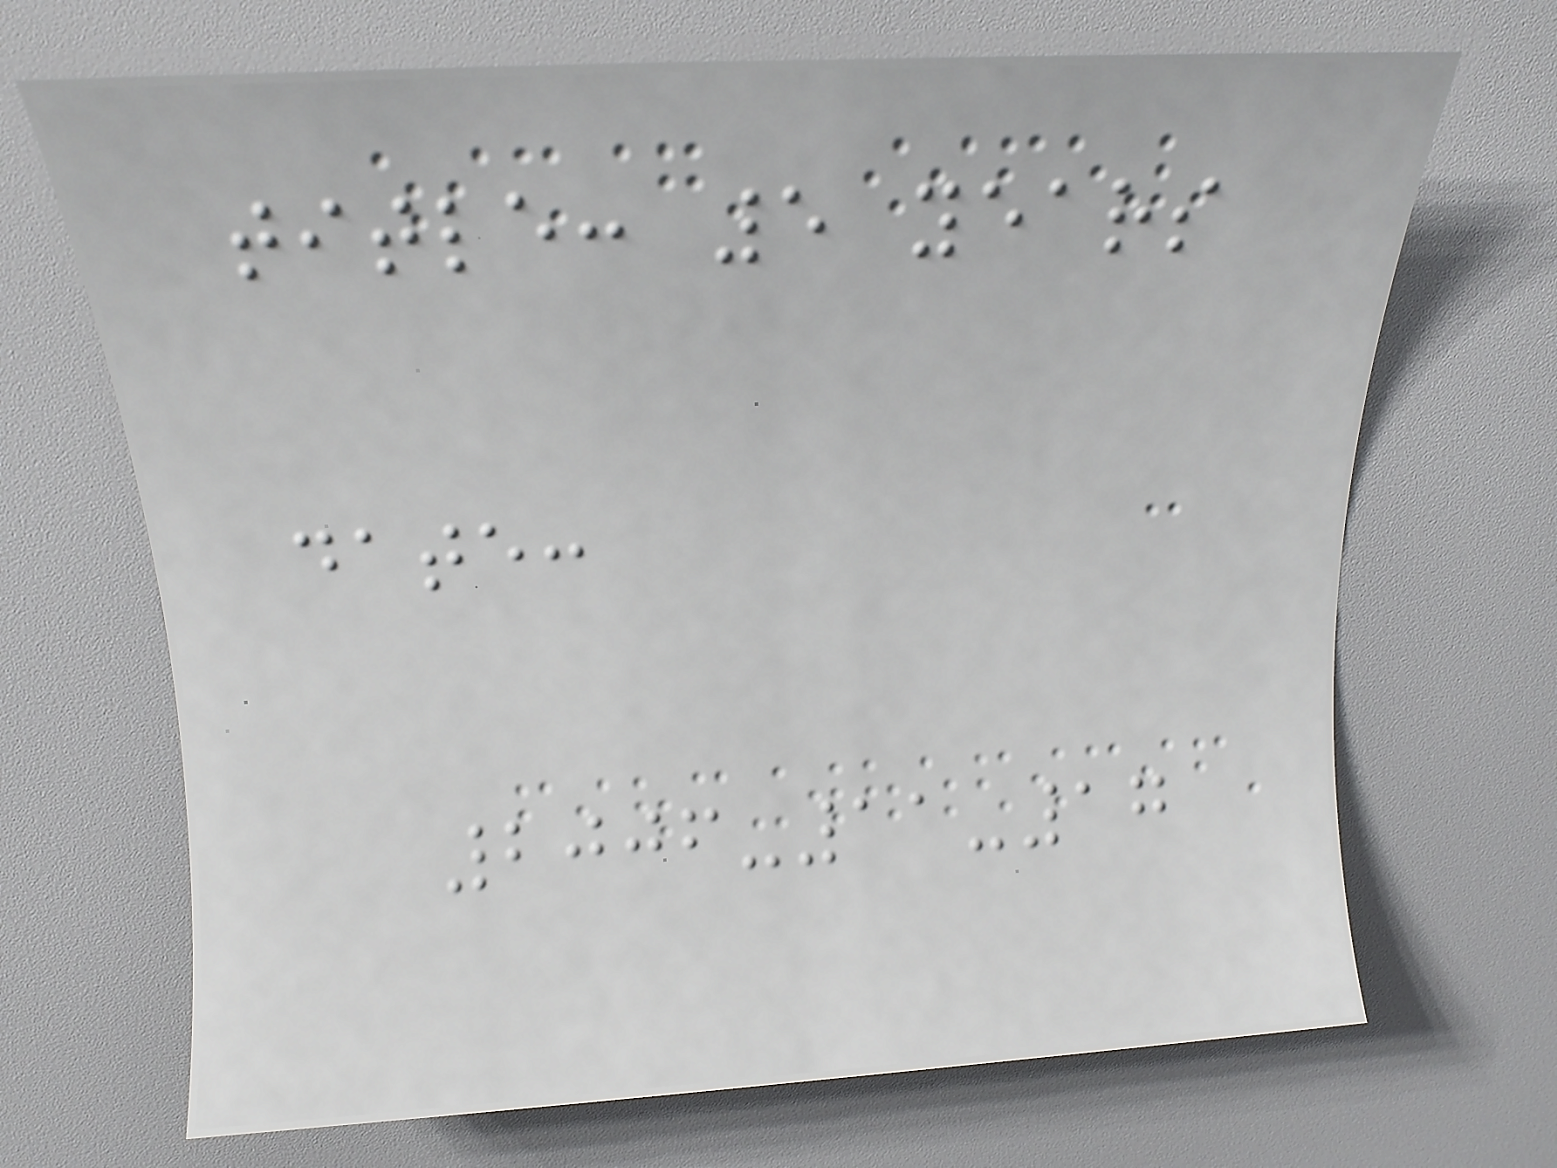title: 5 years
date:
2006-11-17
